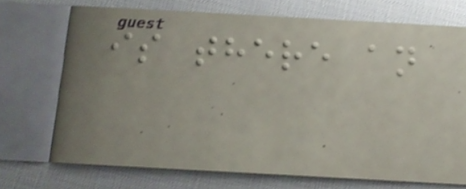is there an
